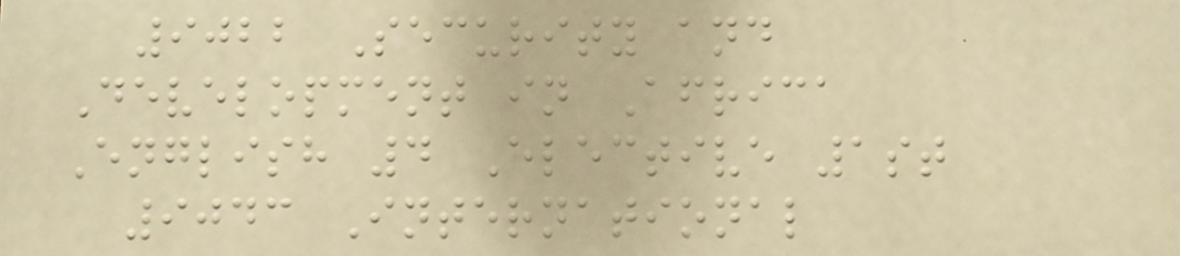9022 Security and
Development in Africa
English 4 Elective 1st
9043 International
